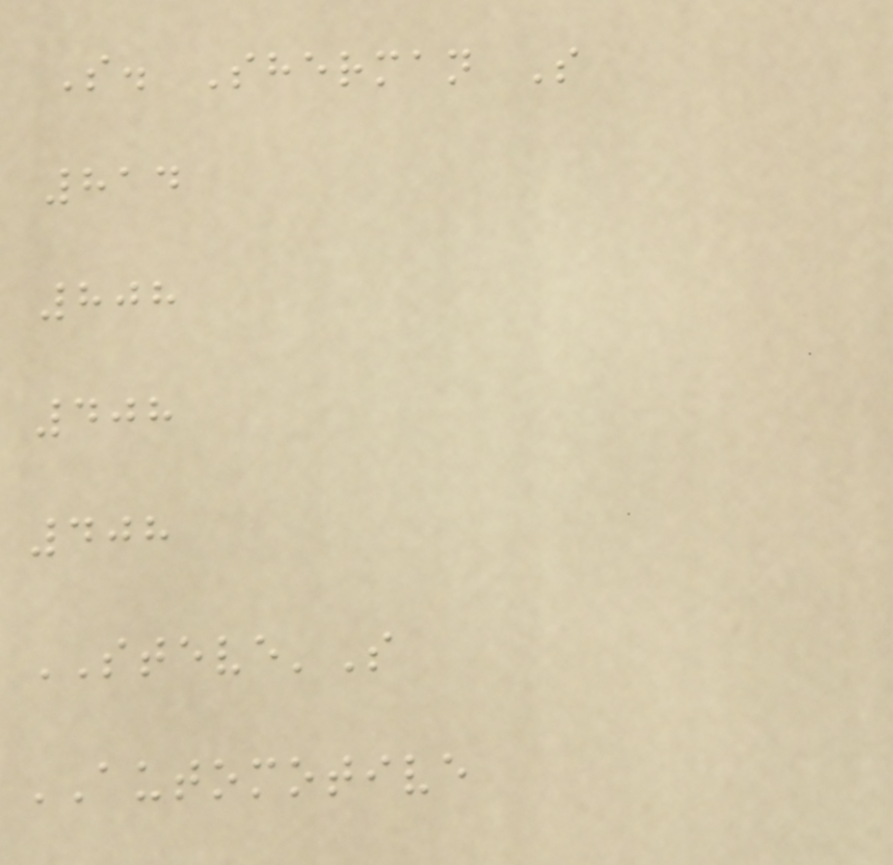S. Sherman S
814
808
408
408
STEVE'S
AUTOMOTIVE
